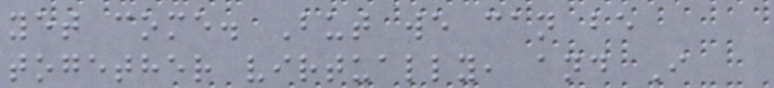yet come. But we can be
together virtually, and I
